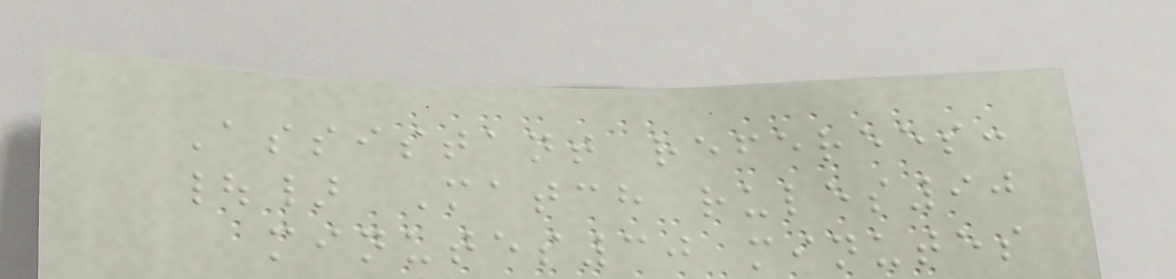Assistant referees:
|} Match rules90
minutes30 minutes
